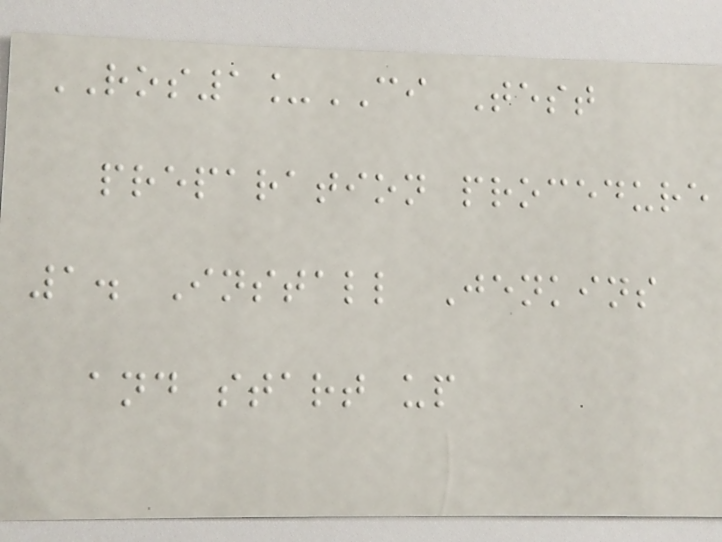ROS1_CI Test
preparation procedure
1. Install Jenkins
and start up
